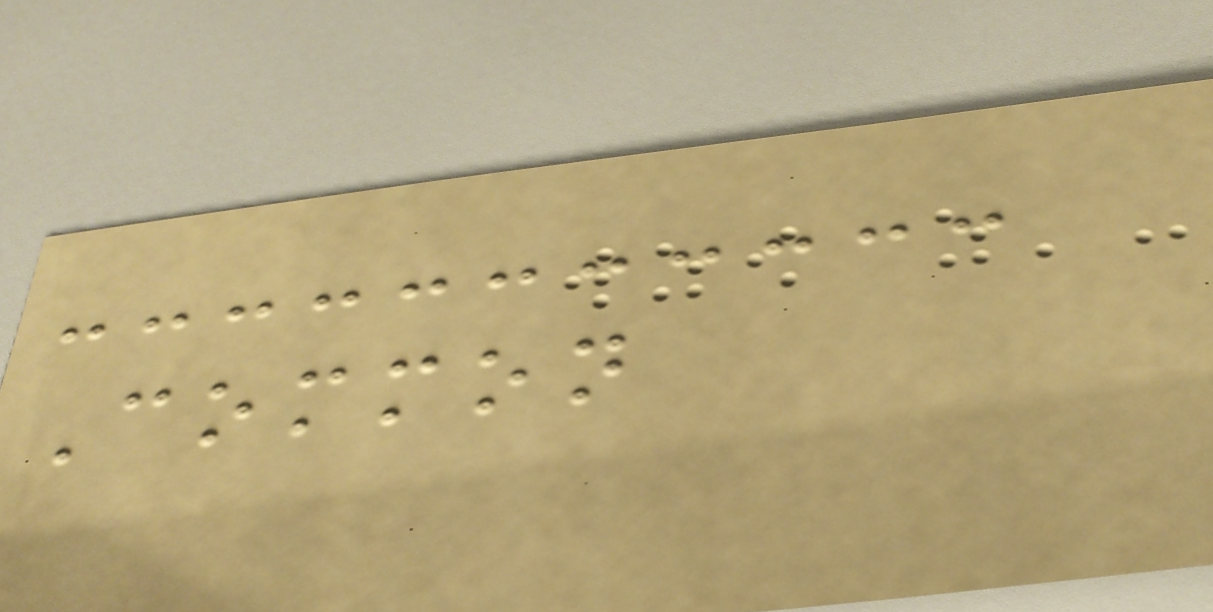Common
